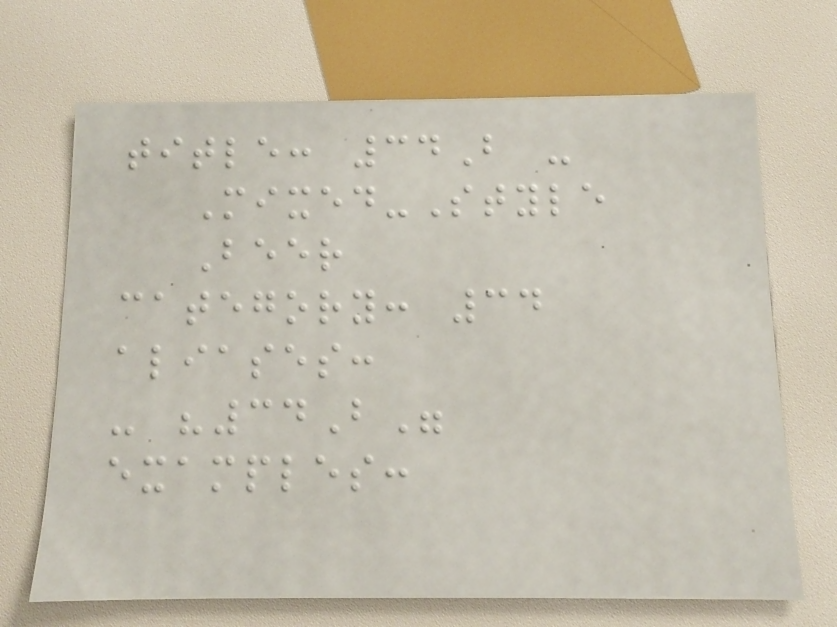title: 34B -
Mixed-Style
Beer
category: 34
aliases:
- "34B"
examples:
